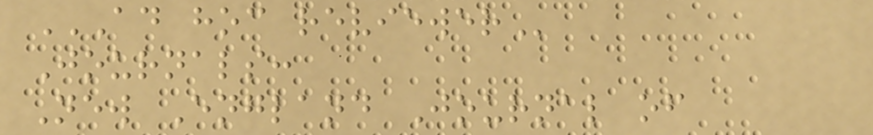AD HOC REVIEWER
Journals:
New England Journal of
